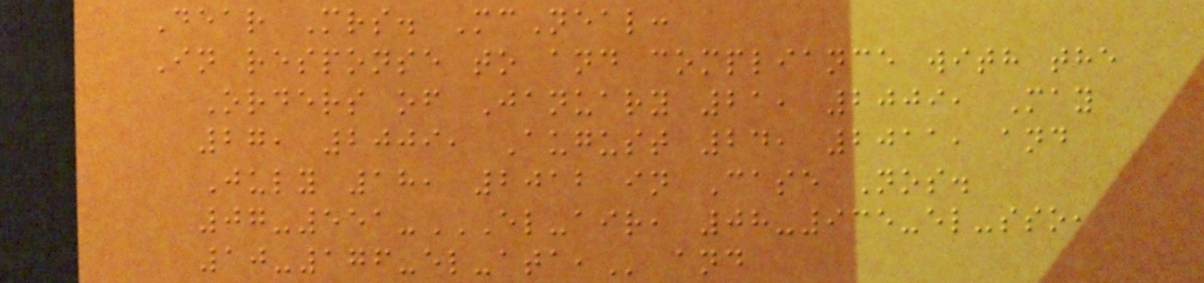Dear Mrs. McNeal:
In response to and compliance with the
Orders of January 21, 2009, May
27, 2009, August 24, 2011, and
July 18, 2012 in Case Nos.
07-551-EL-AIR, 08-935-EL-SSO,
10-176-EL-ATA, and
